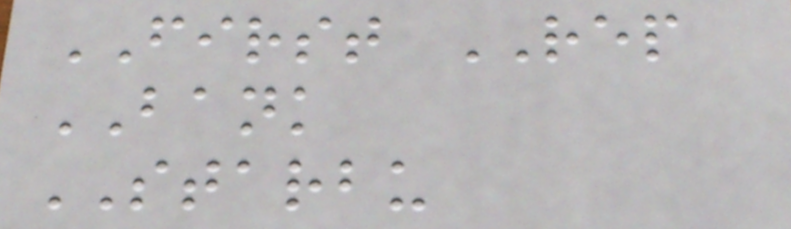FIRST REP
BANK
STARBU
